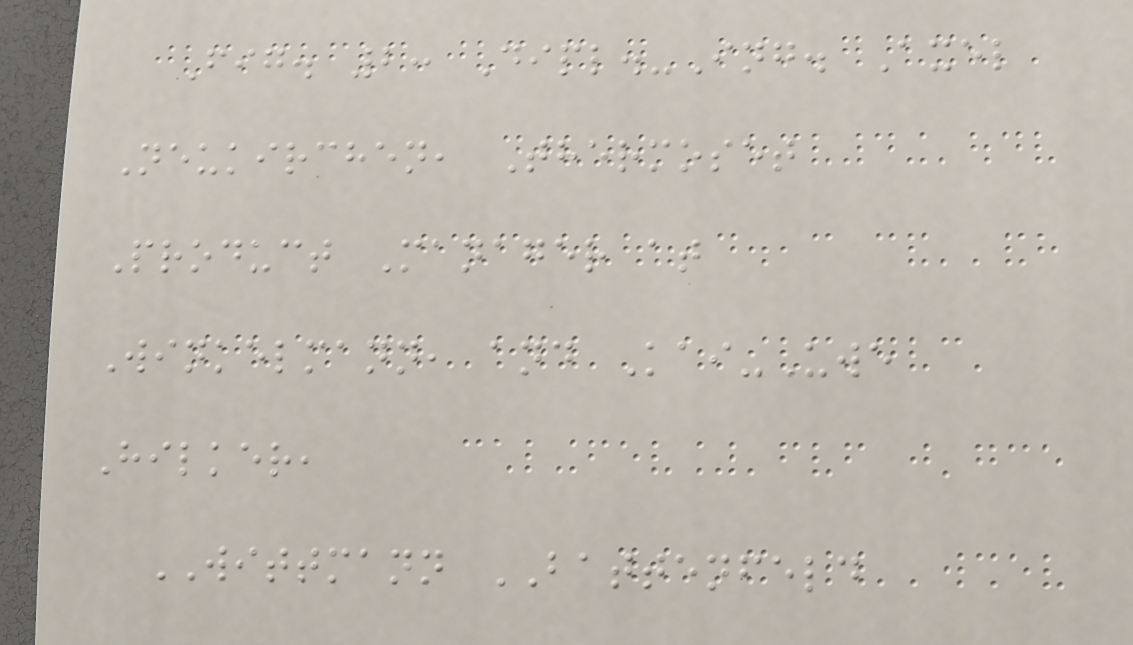Fig. 2: Dipl.-Ing. Axel
Neukirchen, Thermoset
Product Manager at
Winkelmann, and Kai-Uwe
Hilker,
WITTMANN BATTENFELD
